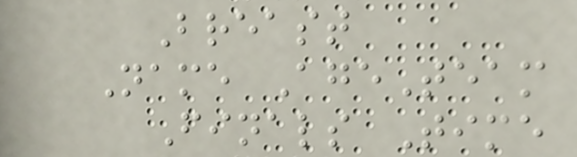Breast
Name AgeTeam
Finals Time
